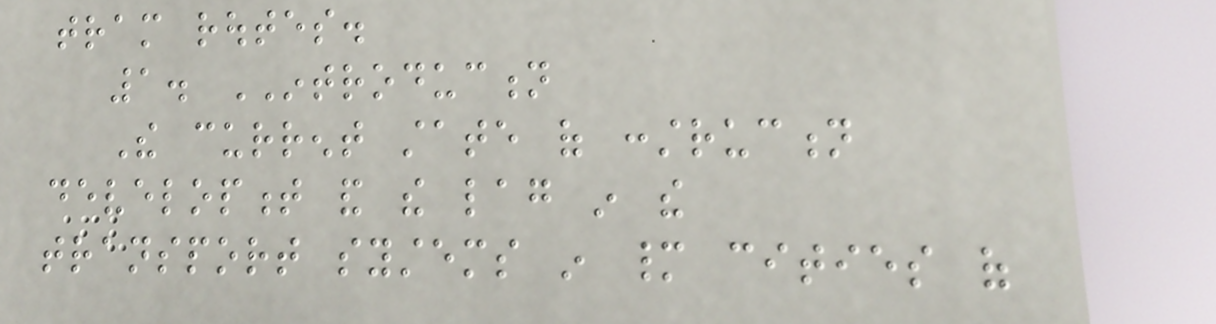tram routes.
1. INTRODUCTION
The current state of construction
development and the lag in the
transport systems in many cities of
